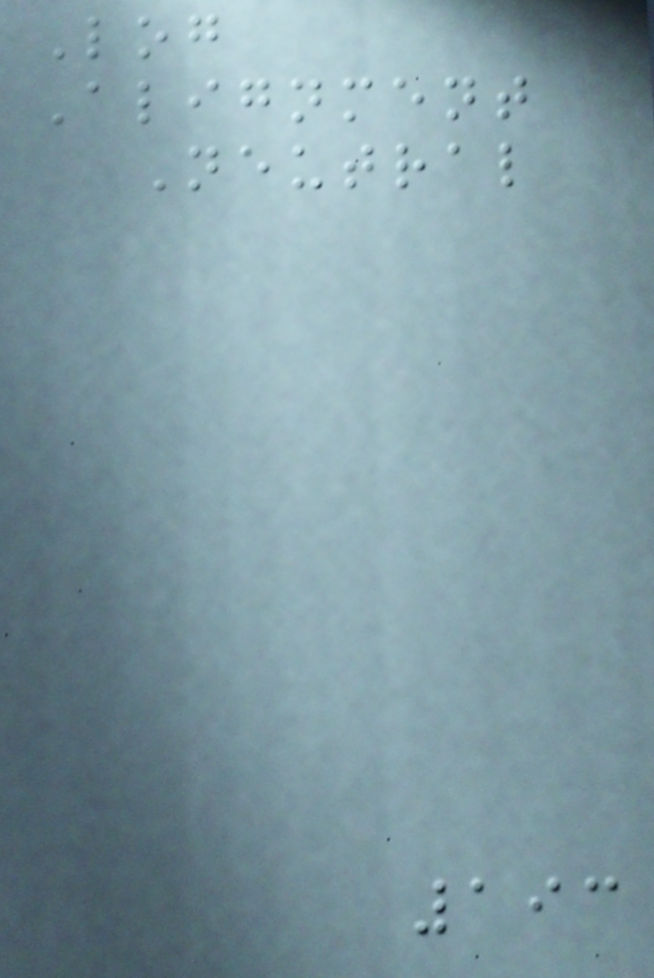Log
Alignment
Neutral
193
